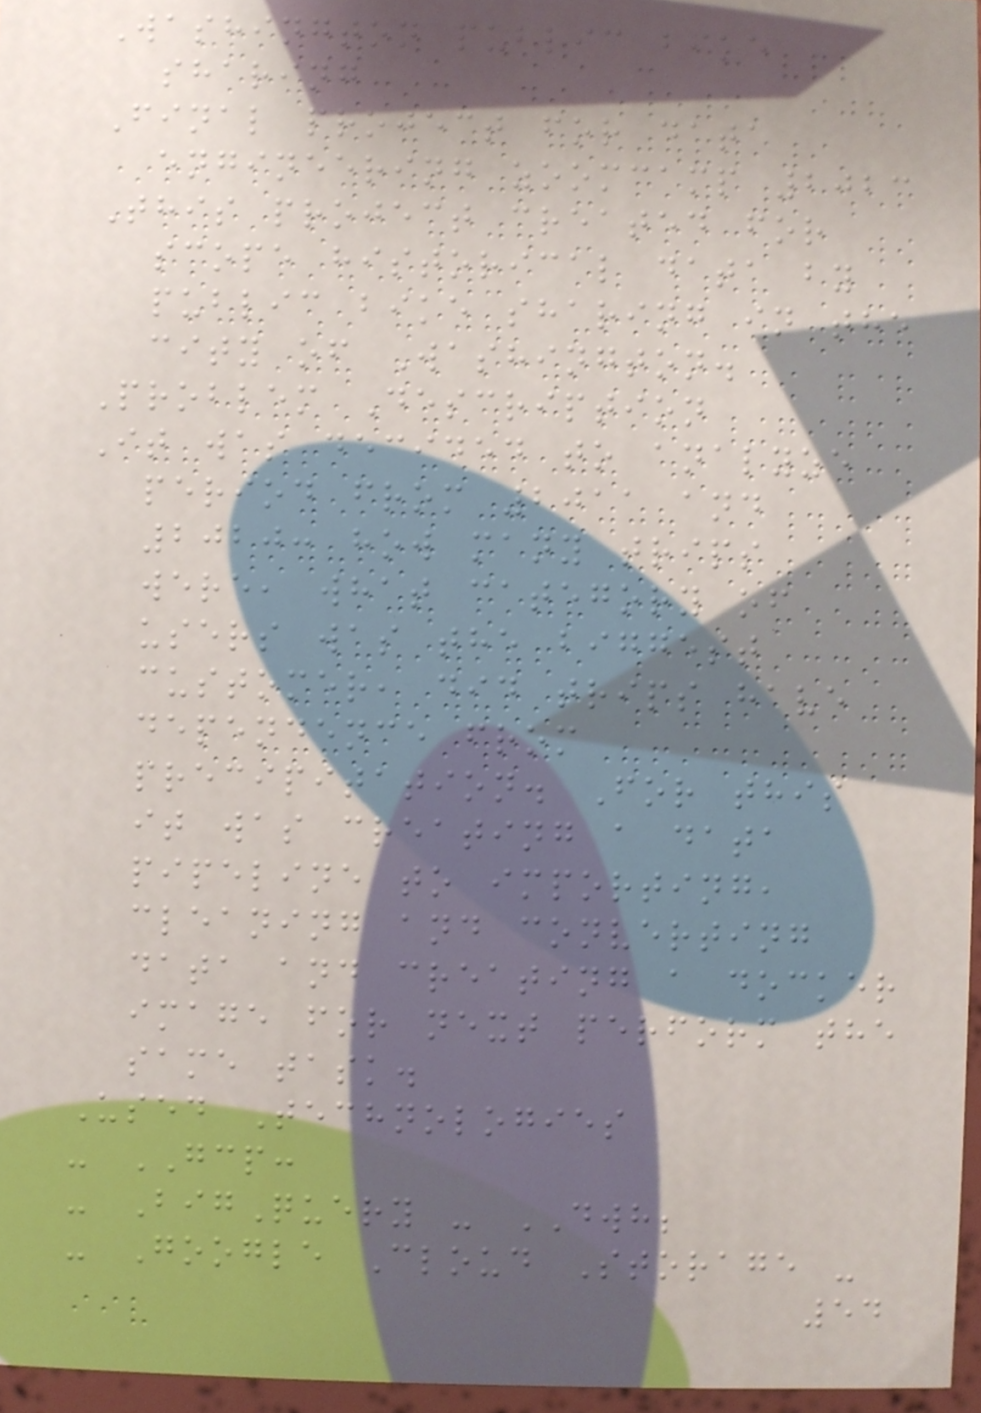Washington public bike
sharing
Final project for data
engineering zoomcamp 2023
This project created for
scope historical data by
public bike sharing in the
city of Washington.
Problem Description
It was decided to analyze
period from 2011 and
2020: how many trips
were, what category of
users was the biggest
customer, did trips have
dependence from
precipitation. For this
it was creating a data
pipeline to importing,
cleaning and converting
data and creating a docker
image for next perform the
same task.
Used Technologies
- GCP:
- BigQuery - DWH;
- Google Cloud Storage -
54
